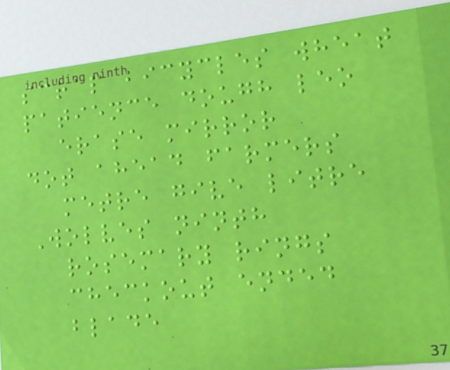scrap bicycles wheat
patience dough leo
erase mirror
dot ahead farmers
metre give litre
Wolves ninth
rosemary rings
checkout ended
blade
